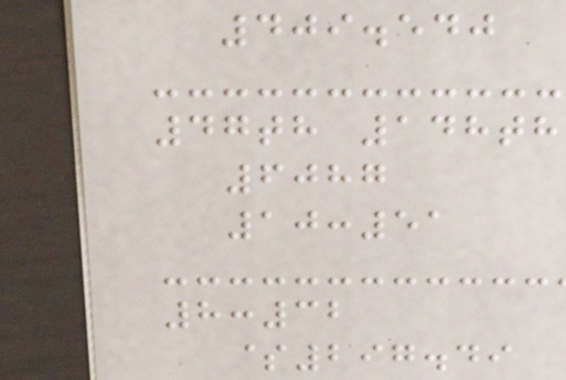409.540
47th 148th
6087
10:51
8:32
$297.49
